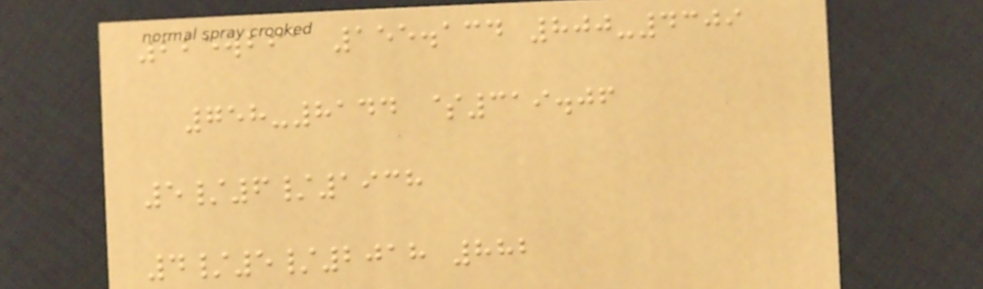225.261 155.134 800-4309
758-8144 $319.06
5/6/1938
4/5/2018 882
